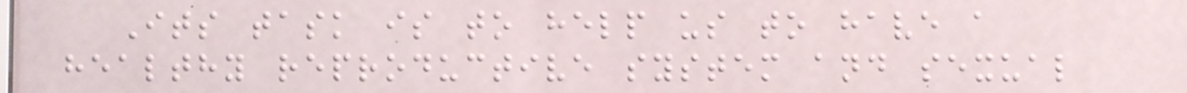Its task is to help us to have a
healthy reproductive system and sexual
